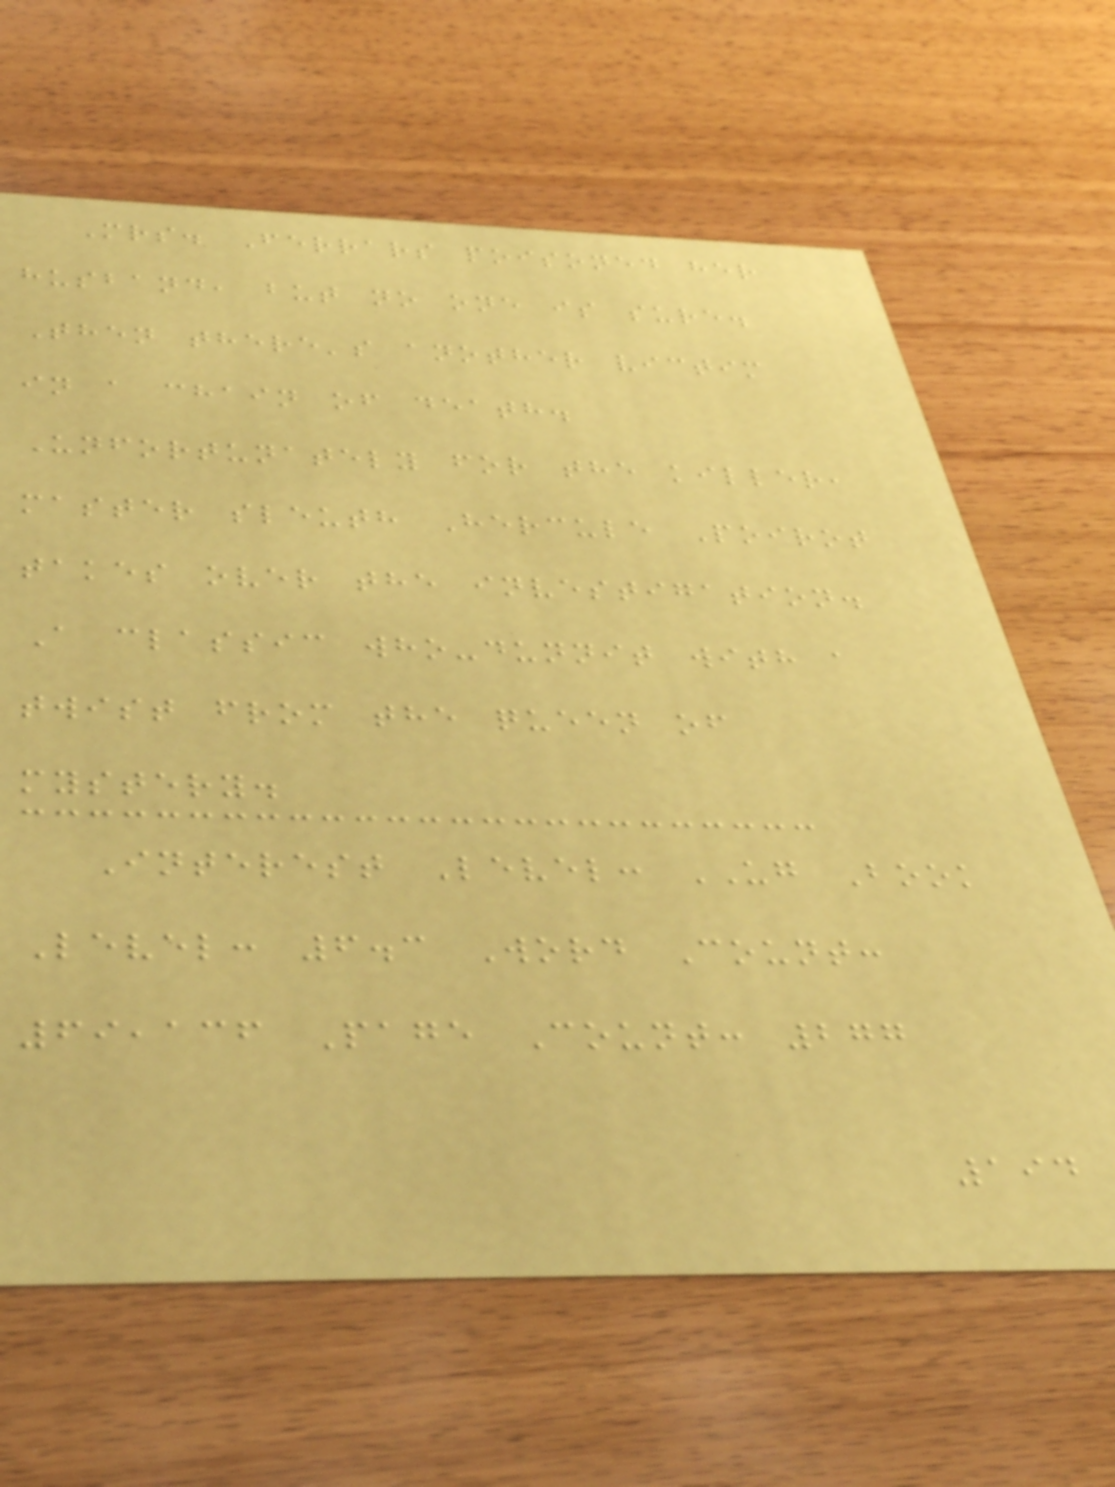Mrs. Ferrars poisoned her
husband, but no one is sure.
Then there's another victim
in a chain of death.
Unfortunately for the killer,
master sleuth Hercule Poirot
takes over the investigation.
A classic who-dunnit with a
twist from the queen of
mystery.
Interest Level: UG Book
Level: 6.3 Word Count:
69,136 Page Count: 277
194
